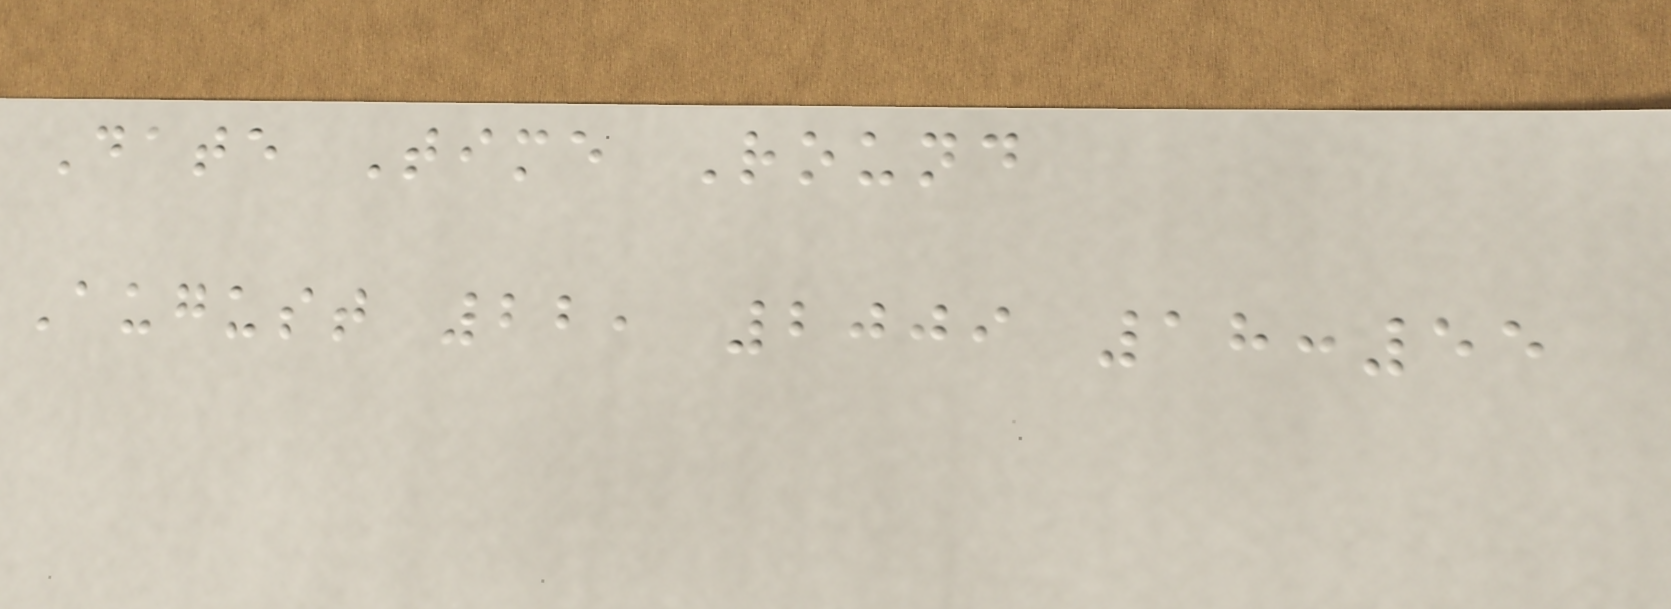Date Time Round
August 22, 2009 18:55
